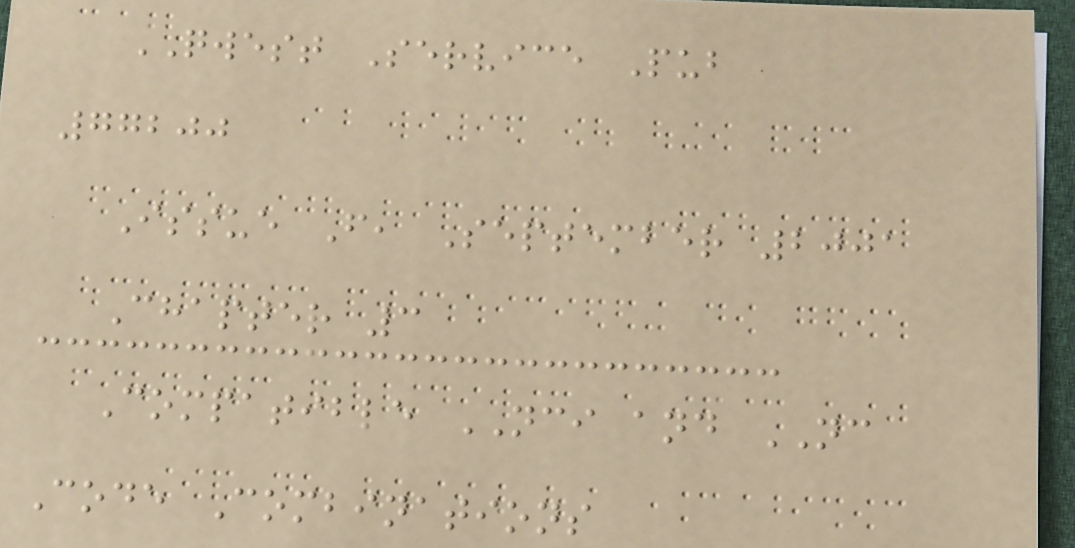QWEST Service Pub
77200
Issue F, September 2001
Chapter 3
Compatible NCI and NC
Code Combinations
